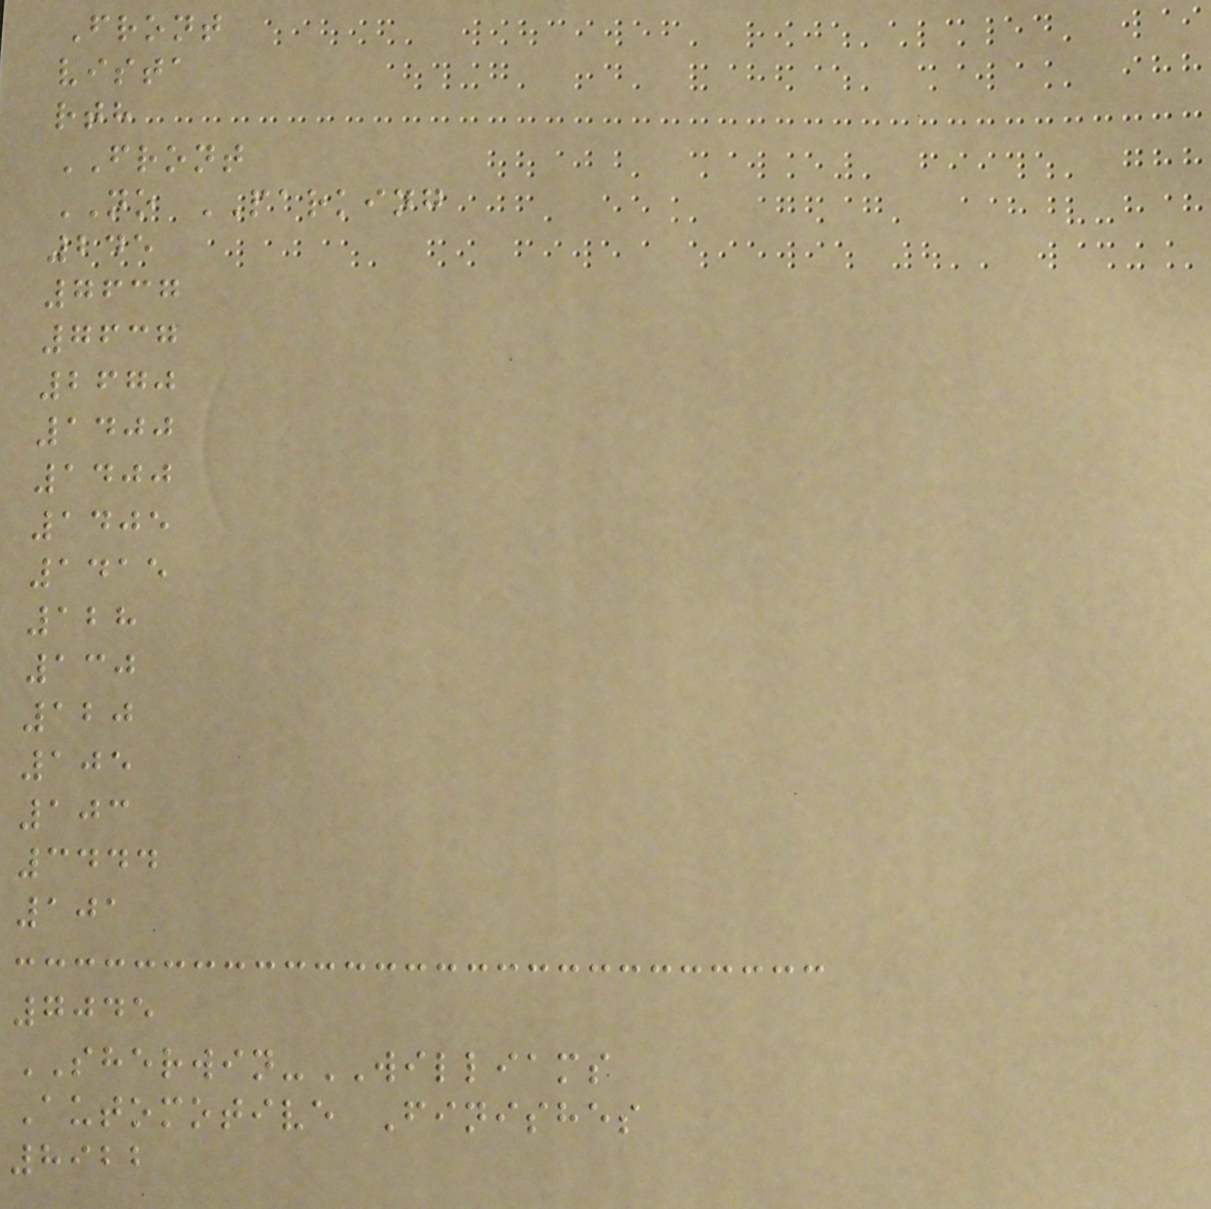Front
vista
rth
FRONT
NO PARKING
245
7637
7637
2670
1400
1400
1405
1415
128
130
120
105
103
3444
101
7045
SHERWIN-WILLIAMS
Automotive Finishes
8922
